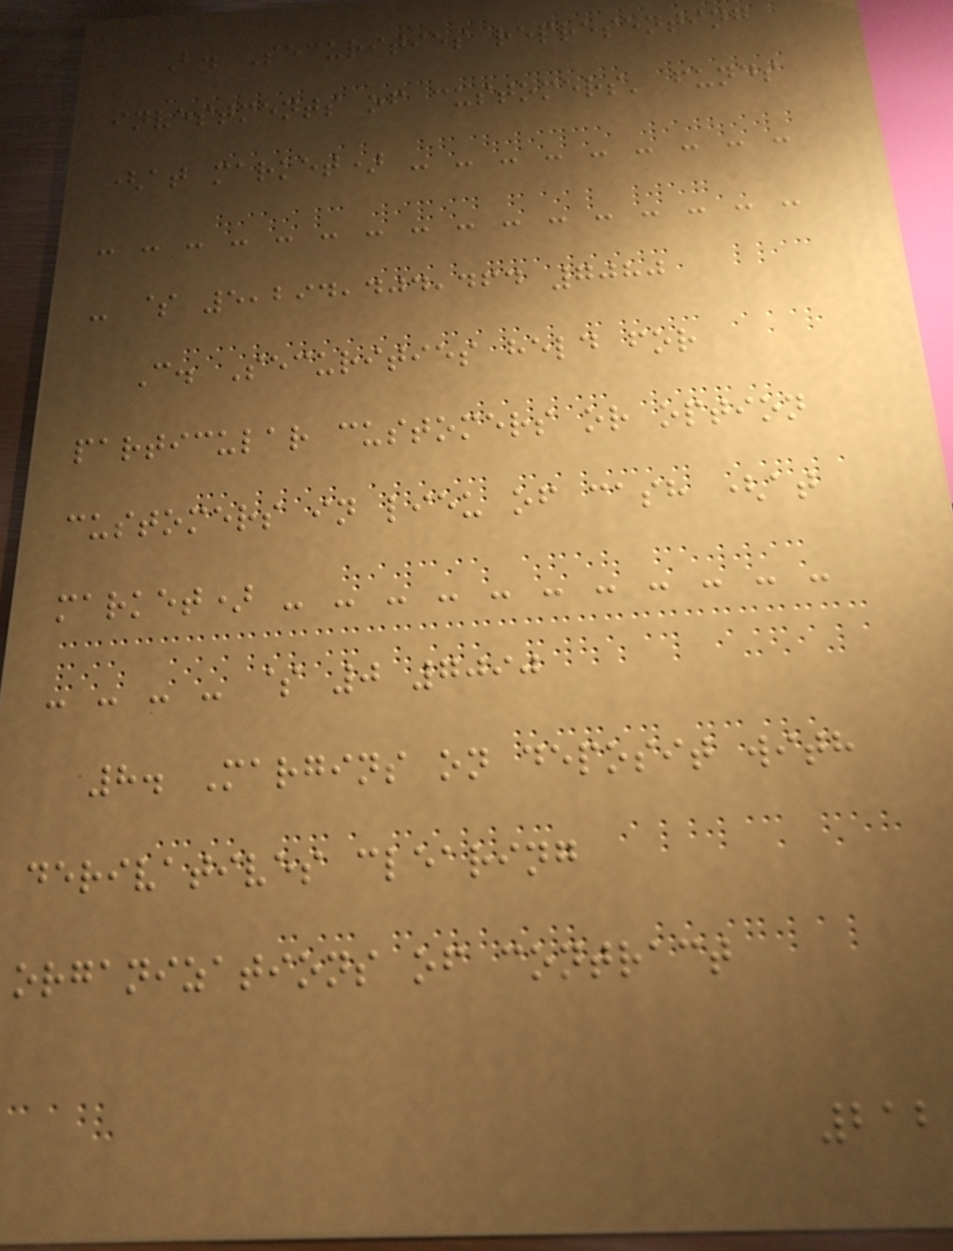B. Securities representing
investments of customers' funds
(at market) - - - - - - - - -
- - - - - - - - - - - - - - - -
- $ 5,294,404,464 7080
C. Securities held for
particular customers or option
customers in lieu of cash (at
market) - - - - - - - - - - -
- - - - $ 0 7090
8. Margins on deposit with
derivatives clearing
organizations of contract
212
